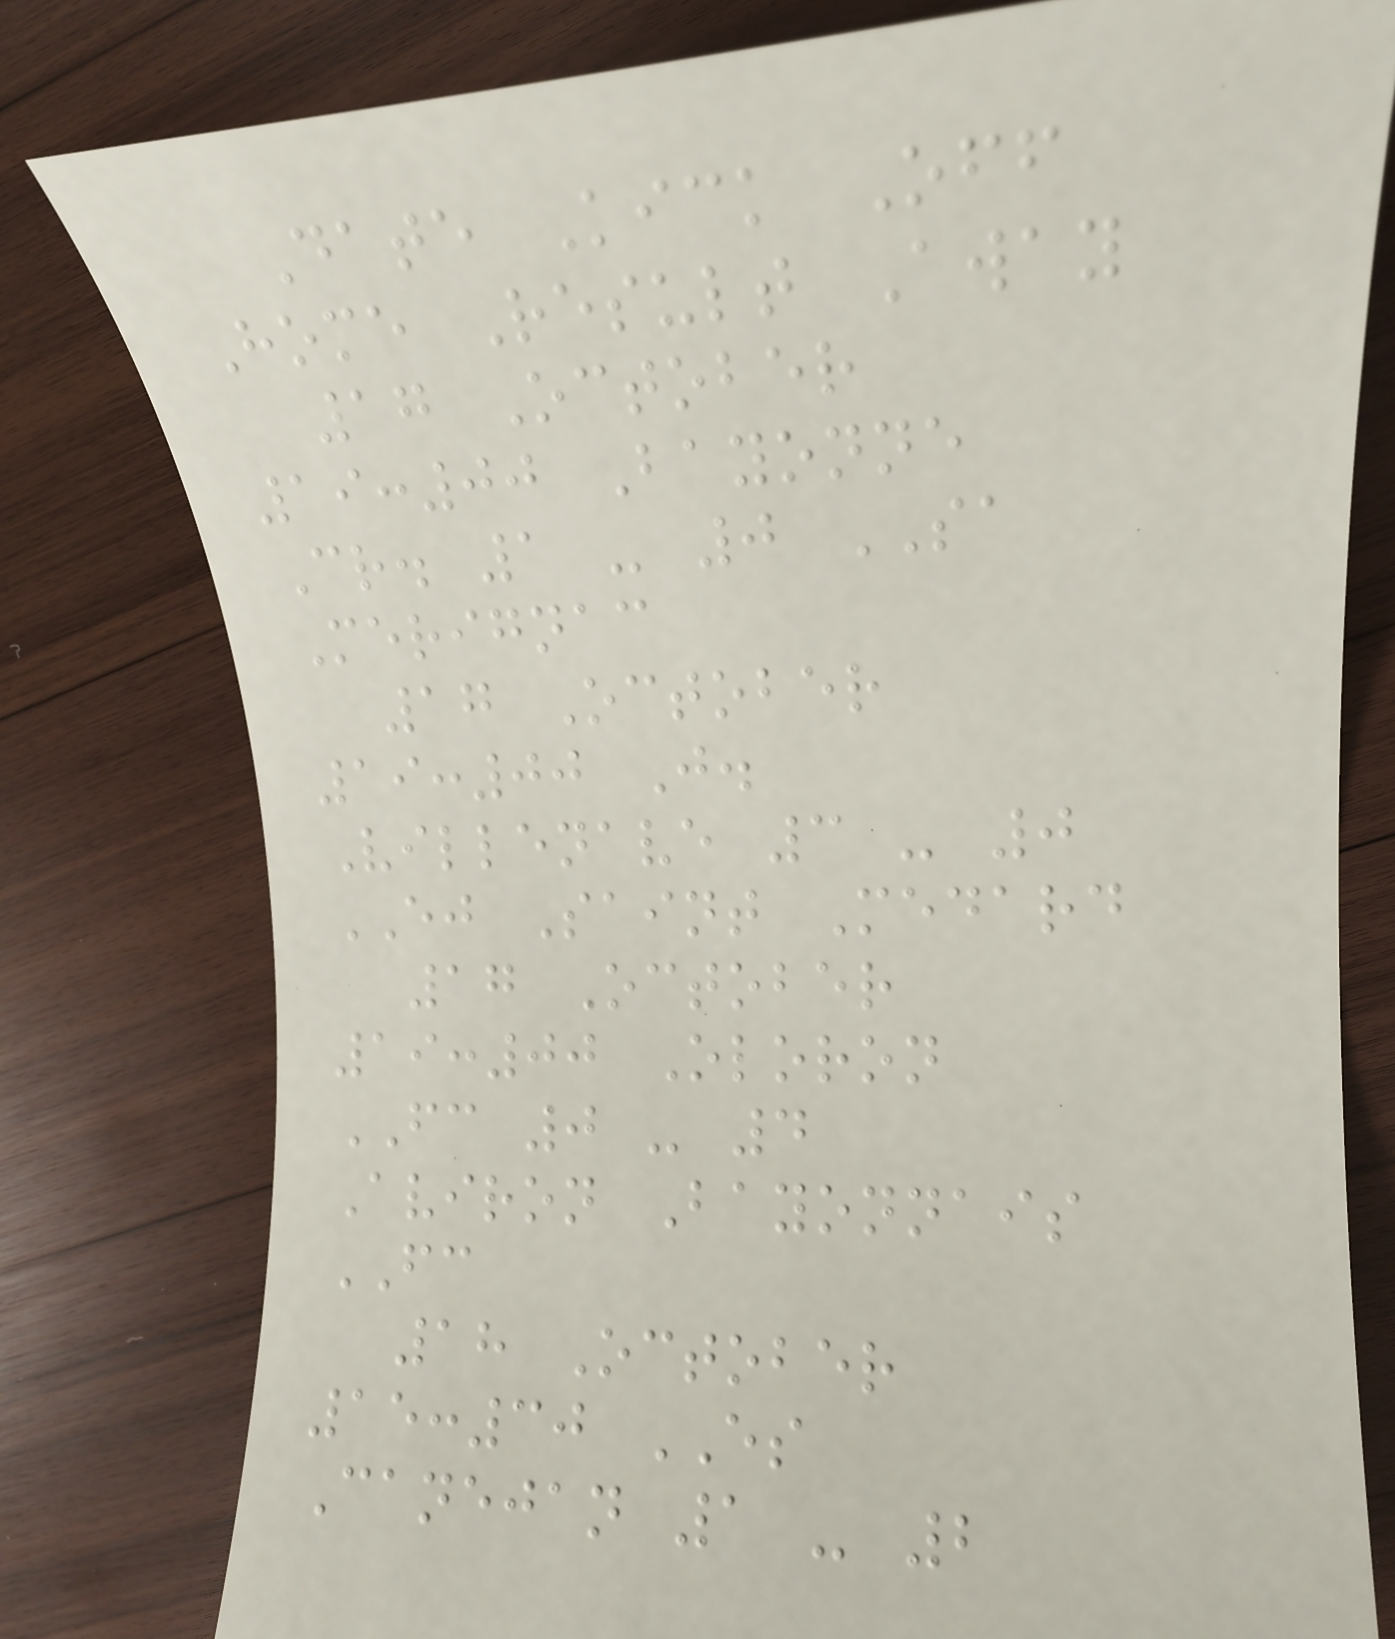Date Kick Off
Home Result Away
17 October
19:00 Bayonne
Cr. 1 - 0 SA
Merignac
17 October
19:00 J.
Villenave 3 - 0
EJ Saint Medard
17 October
19:00 Oloron
FC 0 - 4
Aviron Bayonnais
FC
18 October
15:30 ES
Canejan 1 - 2
